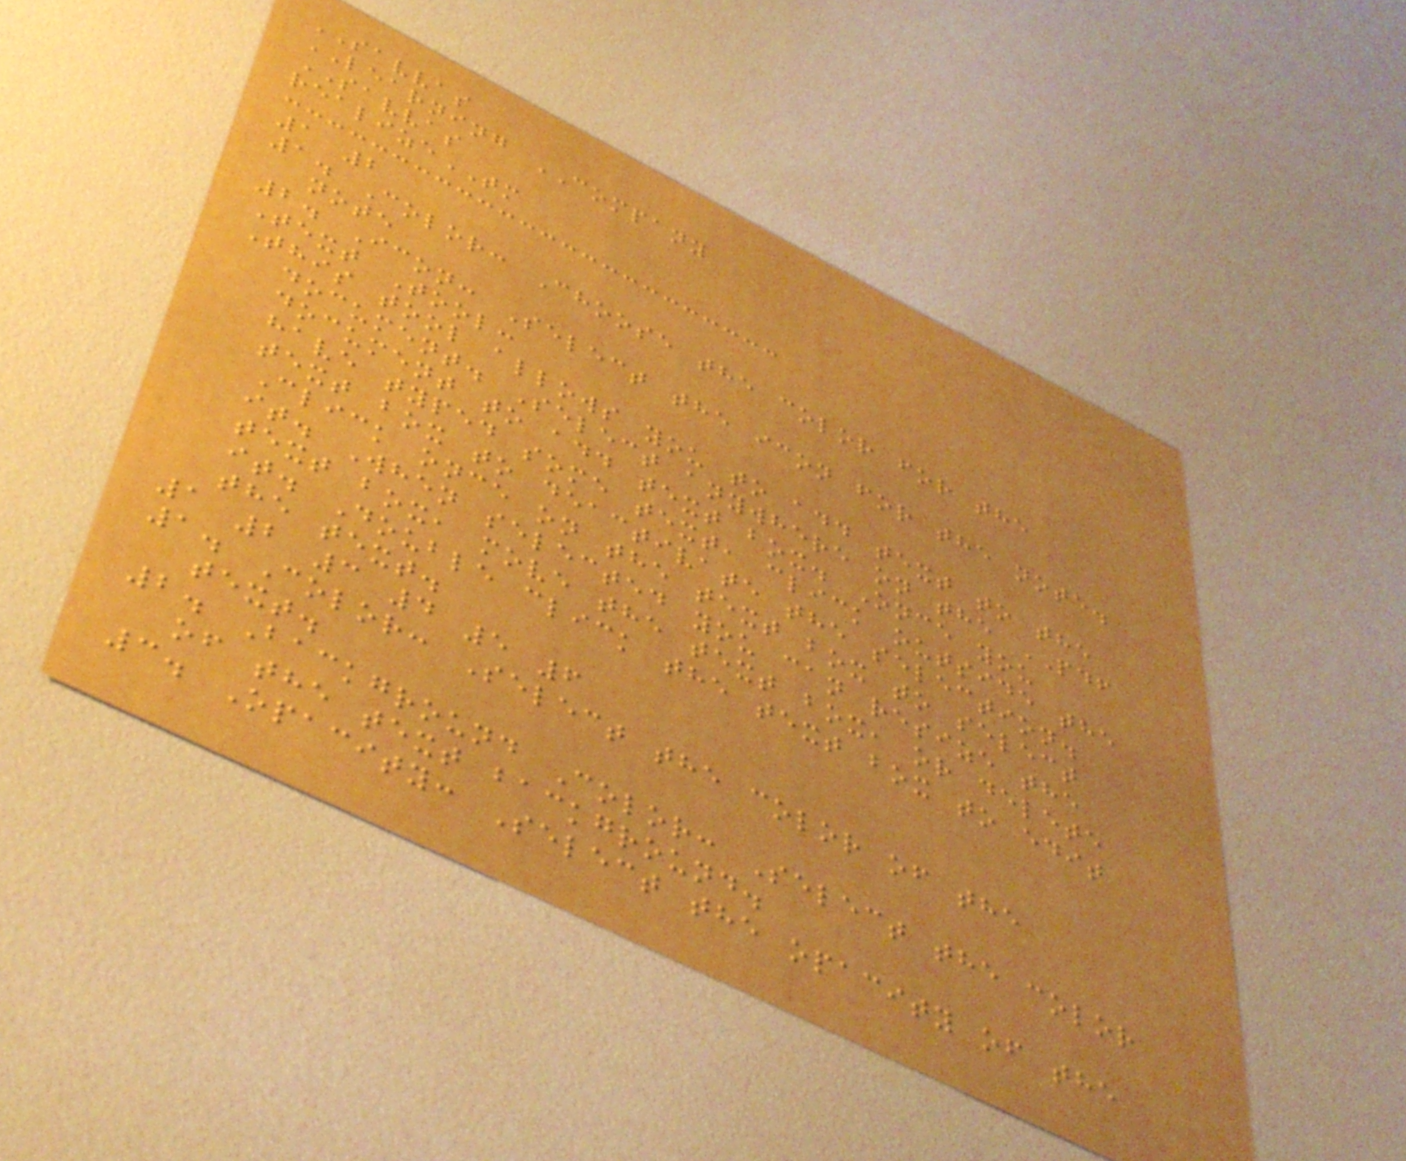SAVVAS
LEARNING COMPANY
SAVVAS
realizeTM
1 2
1. Color: Choose the color for the
note
2. Icon: Select the icon for the note.
Text Tool:
This tool allows you to add text to the
document. Select anywhere on the PDF
document to add text box. Once you
have typed some text, click outside the
text box to deactivate the selection.
Click once on the text box to select
it. When selected you can resize the
text box, move the text box, or delete
it. Double click the text box to edit
the text.
1 2 3 4 5 6
1. Color: Select the color of the
text.
2. Background Color: Select the color
of the text background.
3. Opacity: Select the opacity of the
